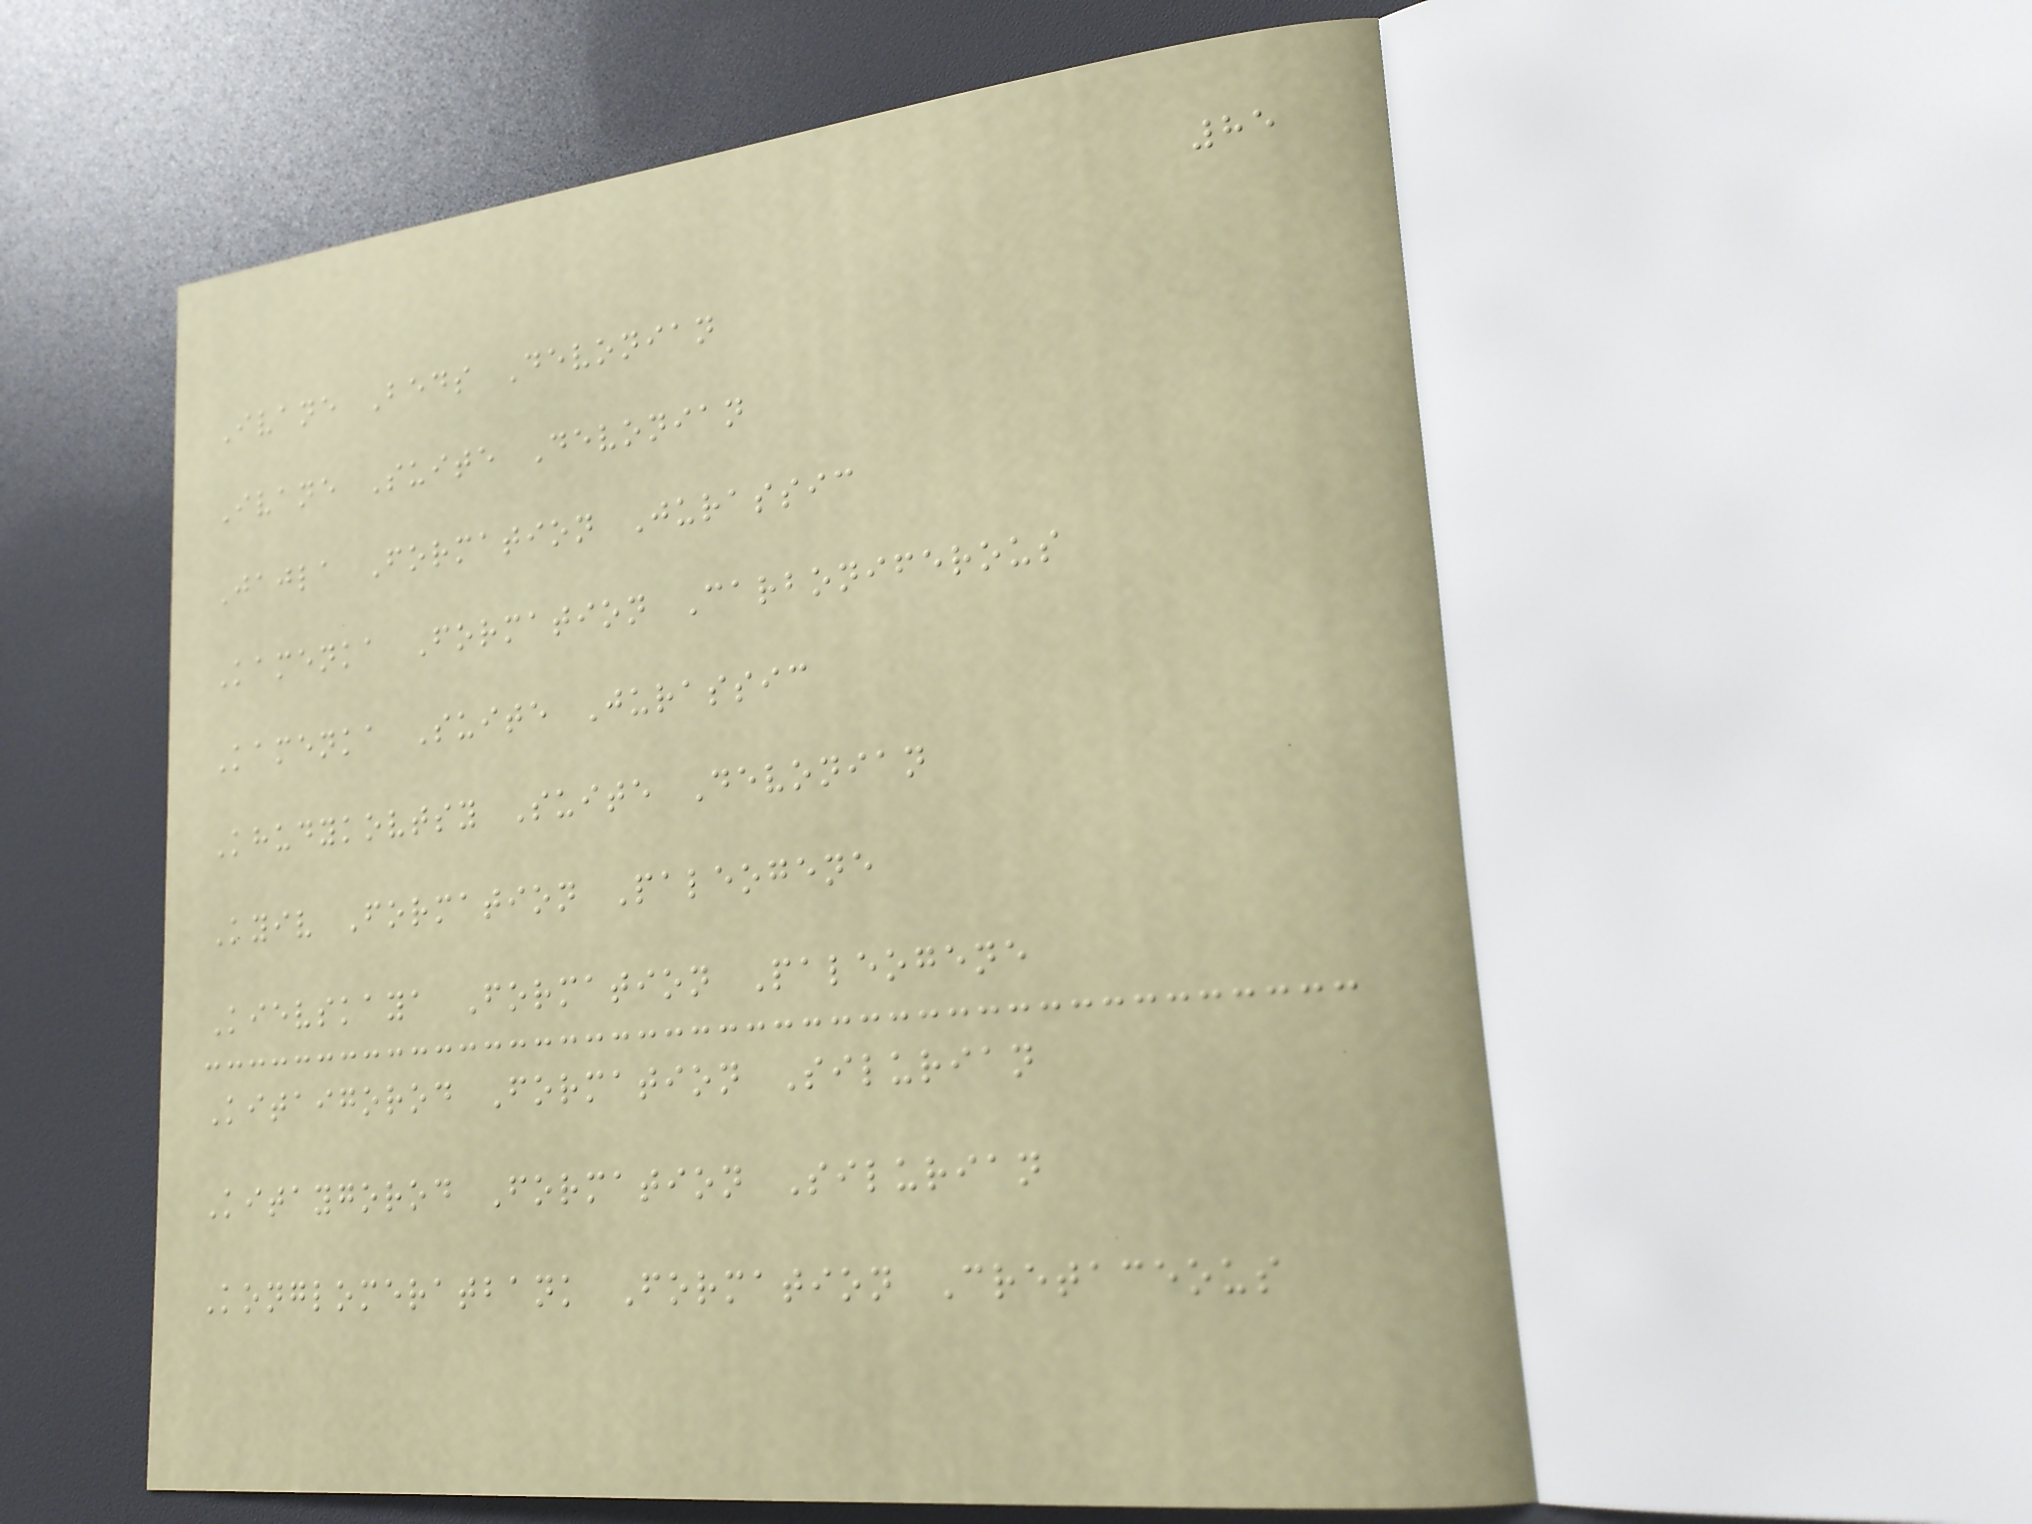85
Ivane Beds Devonian
Ivane Suite Devonian
Jajla Formation Jurassic
Kamenka Formation Carboniferous
Kamenka Suite Jurassic
Khudykovtsy Suite Devonian
Kyiv Formation Paleogene
Kievskaya Formation Paleogene
Kitaigorod Formation Silurian
Kitaygorod Formation Silurian
Konglomeratbank Formation Cretaceous
